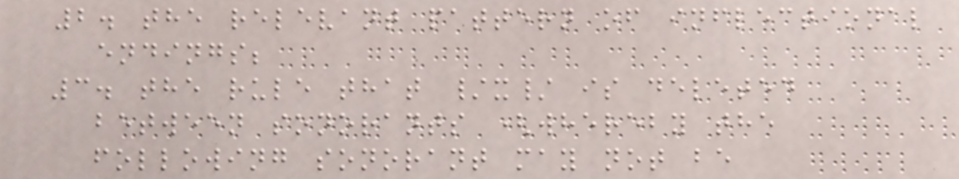2. the relevant pattern of inflectional
endings;
3. the rule that /x/ is deleted
between sonorants (whereby the
following sonorant may not be
